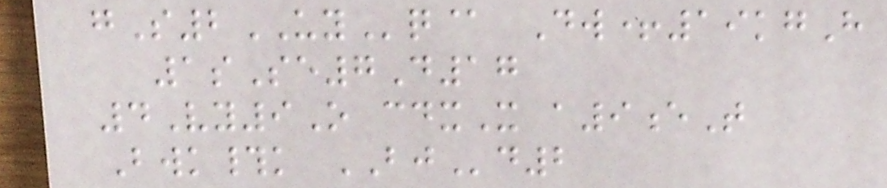gS2UYq@ Dw+19kgH
1sSe7D17
4Vy9O cdxX a9eT
Bwk#k BJd2
